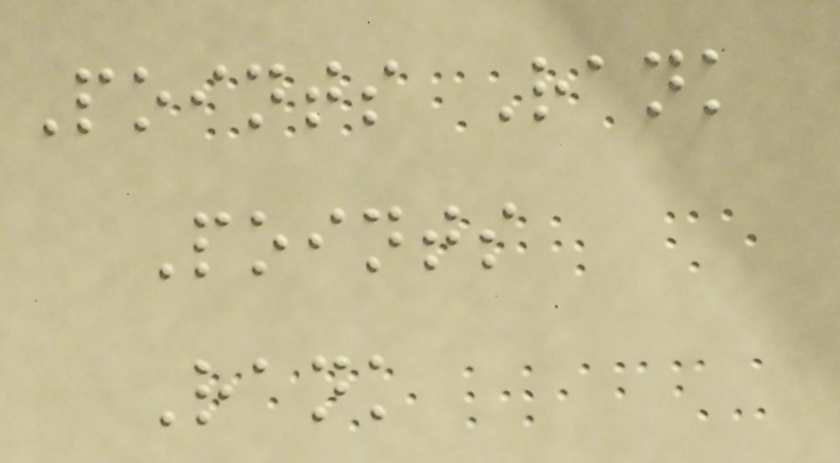Points Rank
Points
Rank
